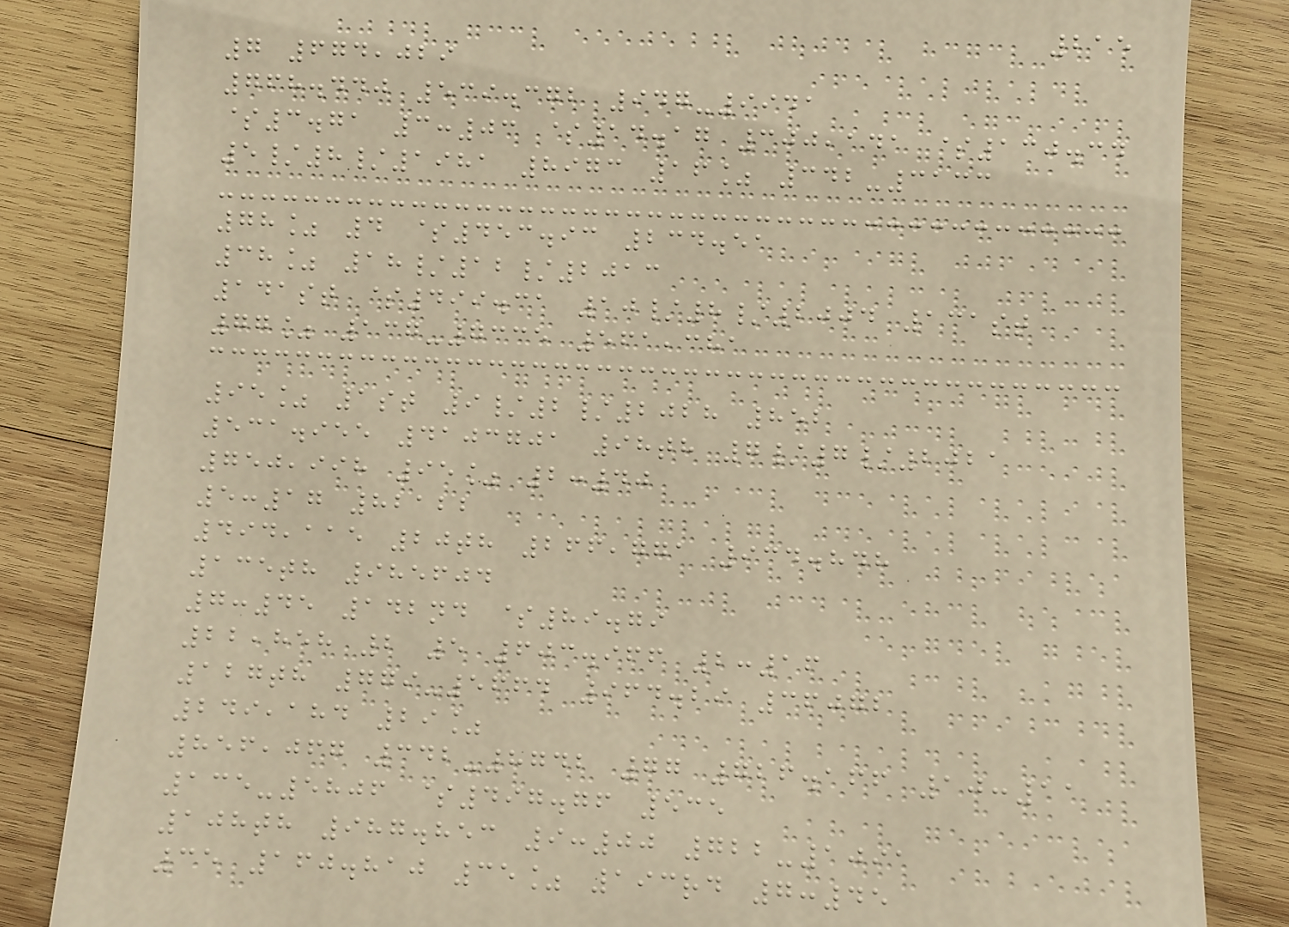215
7 674,029
768.440 539.372 947-9941
$3.71 3:03 $14.17 300,141 $130.34
5/8/1981 8973 16% 342-3133
78% 4 $453.93 234.51
38% 18/12/2013
141st $499.31 10/8/2004 131st
77% 137-7335 561,381
95% 1st 9/2/2028 852
531.955 4103701 98th 7/7/2021
750,998 95% 2:40
5:17 82122
494,115 20th 266,771 934.848
135th 985604
7:45 142nd $89.79
22,858 2 5 603.966 2:16
127th 779-5664 964.29 36072
249,184 29%
856,067 342-8742 77 726.166 10:11
135-5806 $497.76 535
108th 987.853 9:00 722-1091
35 160.810 35% 193rd 7:45
